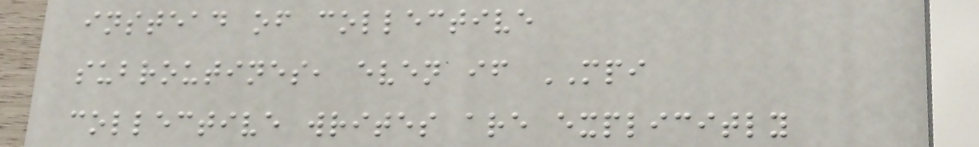instead of collective
subroutines, even if MPI
collective writes are explicitly
